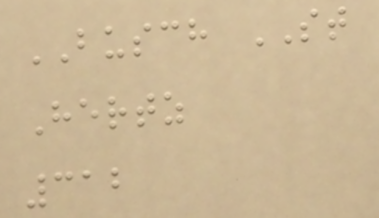BUSCH ST
Hertz
312
